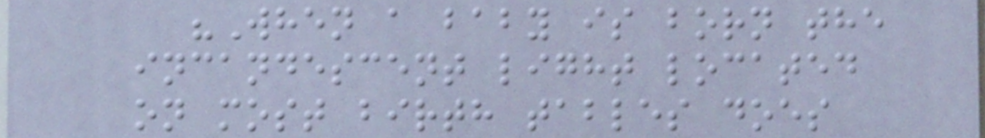"When a baby is born the
incandescent light located
on most birth tables does
